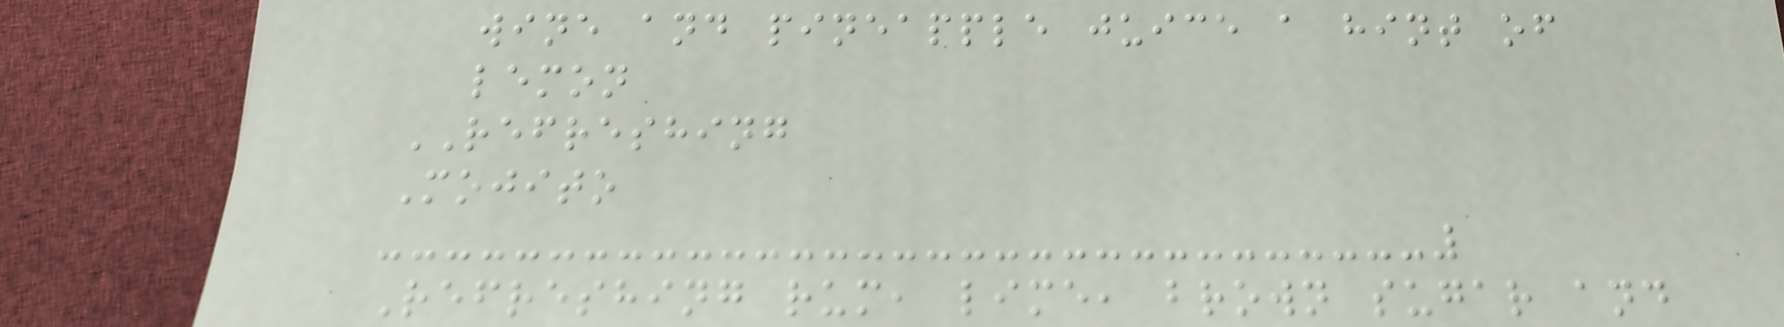wine and pineapple juice a hint of
lemon
REFRESHING
Mojito
Refreshing rum, lime, brown sugar and
